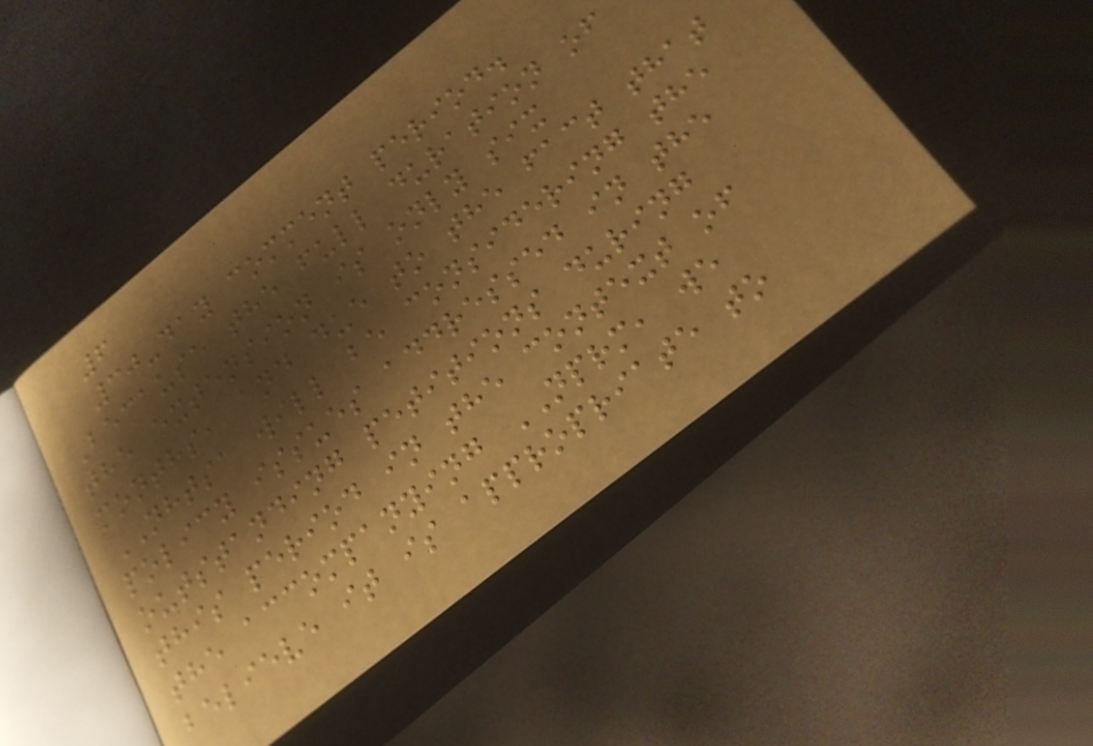6
30-day comment period.
Because the full duration of
the extension is only six
months, and due to the fact that
NHTSA will be considering the
policy issues addressed in the
outstanding petitions during
this period in the context of
the accompanying NPRM, we
believe it is appropriate to
